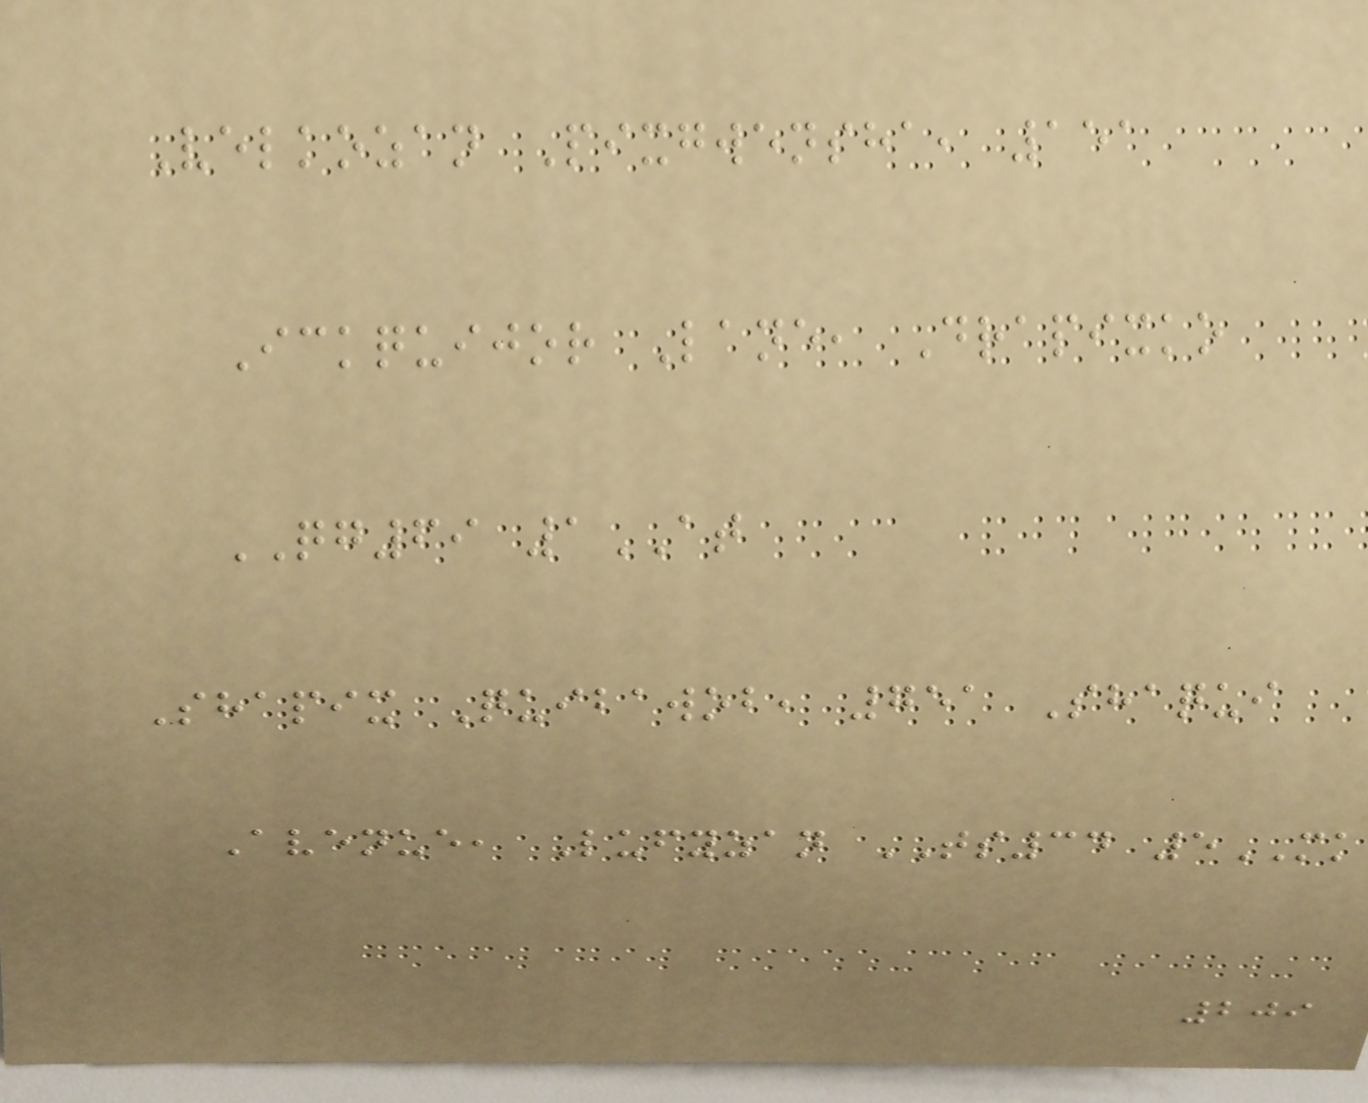Velkozan Pixgwensha, 151
Ickquijor Lane, Drapixko
QG69 1AT
Shapix Quibawob, 751 Shaqui
Avenue, Lufyzan TS34 5MK
209
